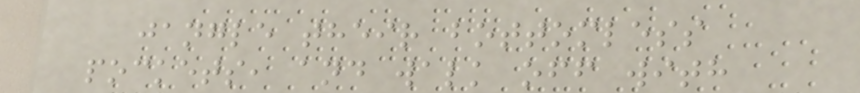jangle their bottomless
pockets, and walk off with
